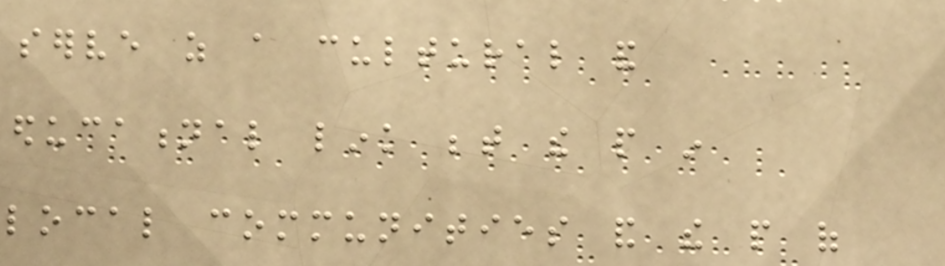serve as a cultural and
educational link between the people in
local communities and the people of
